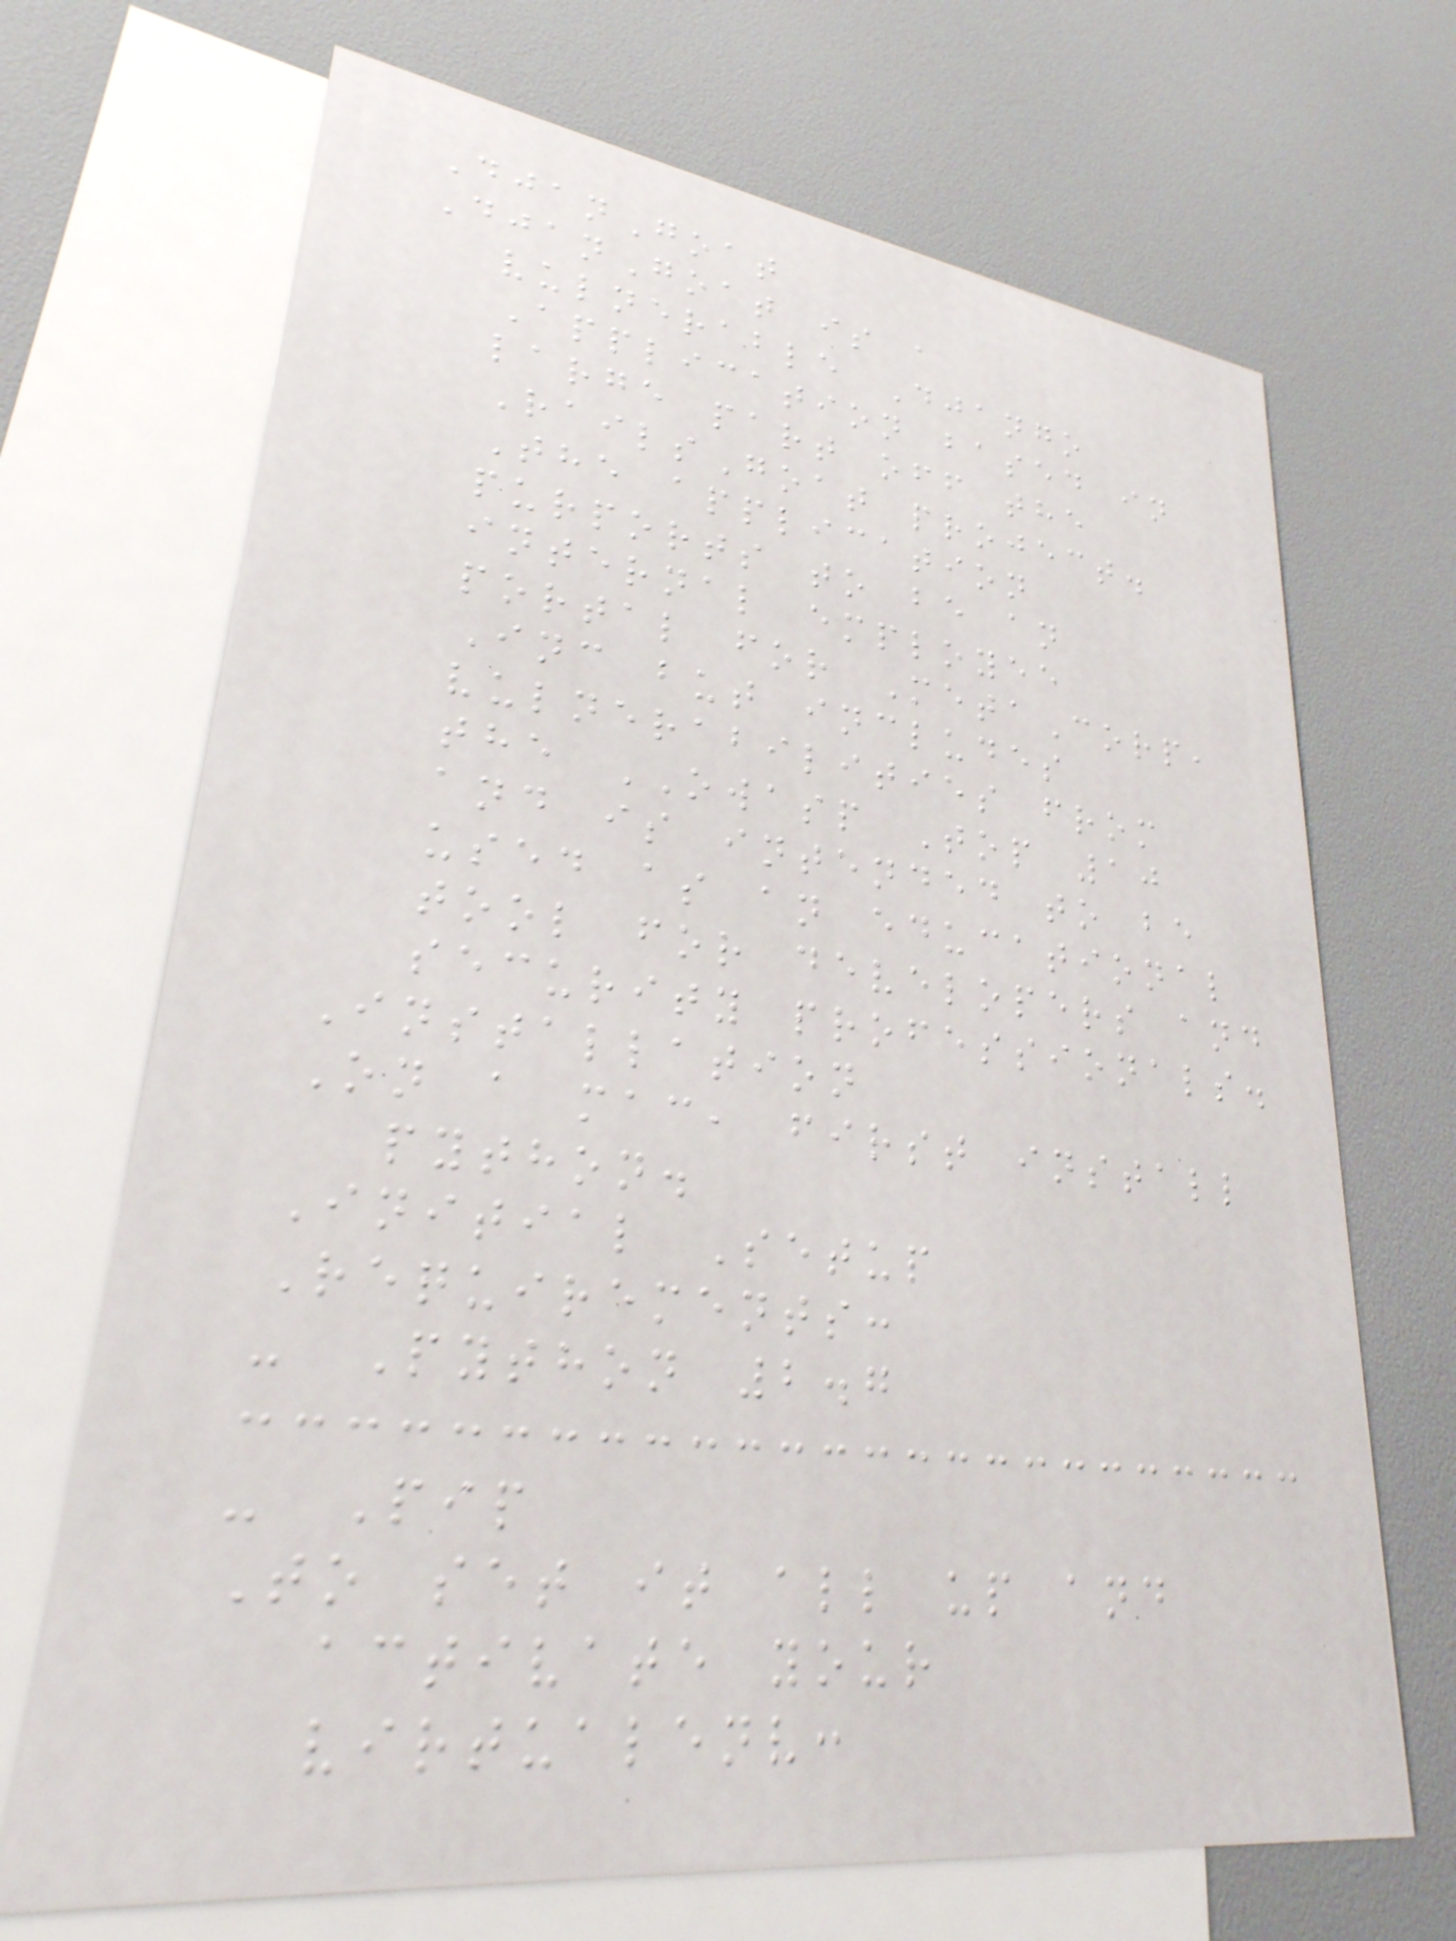DjanGoat
DjanGoat is a
vulnerable Django
Application based in
large part off the
RailsGoat project.
The application
purports to be an
internal employee
portal for MetaCorp,
Inc but includes
vulnerabilities from
the OWASP Top 10
and is intended to be
used as an educational
tool for developers and
security professionals.
Installation
On a mac, first install
python.
Initial Setup
Requirements:
- Python 2.7
- Pip
To set it all up and
activate your
virtualenv:
